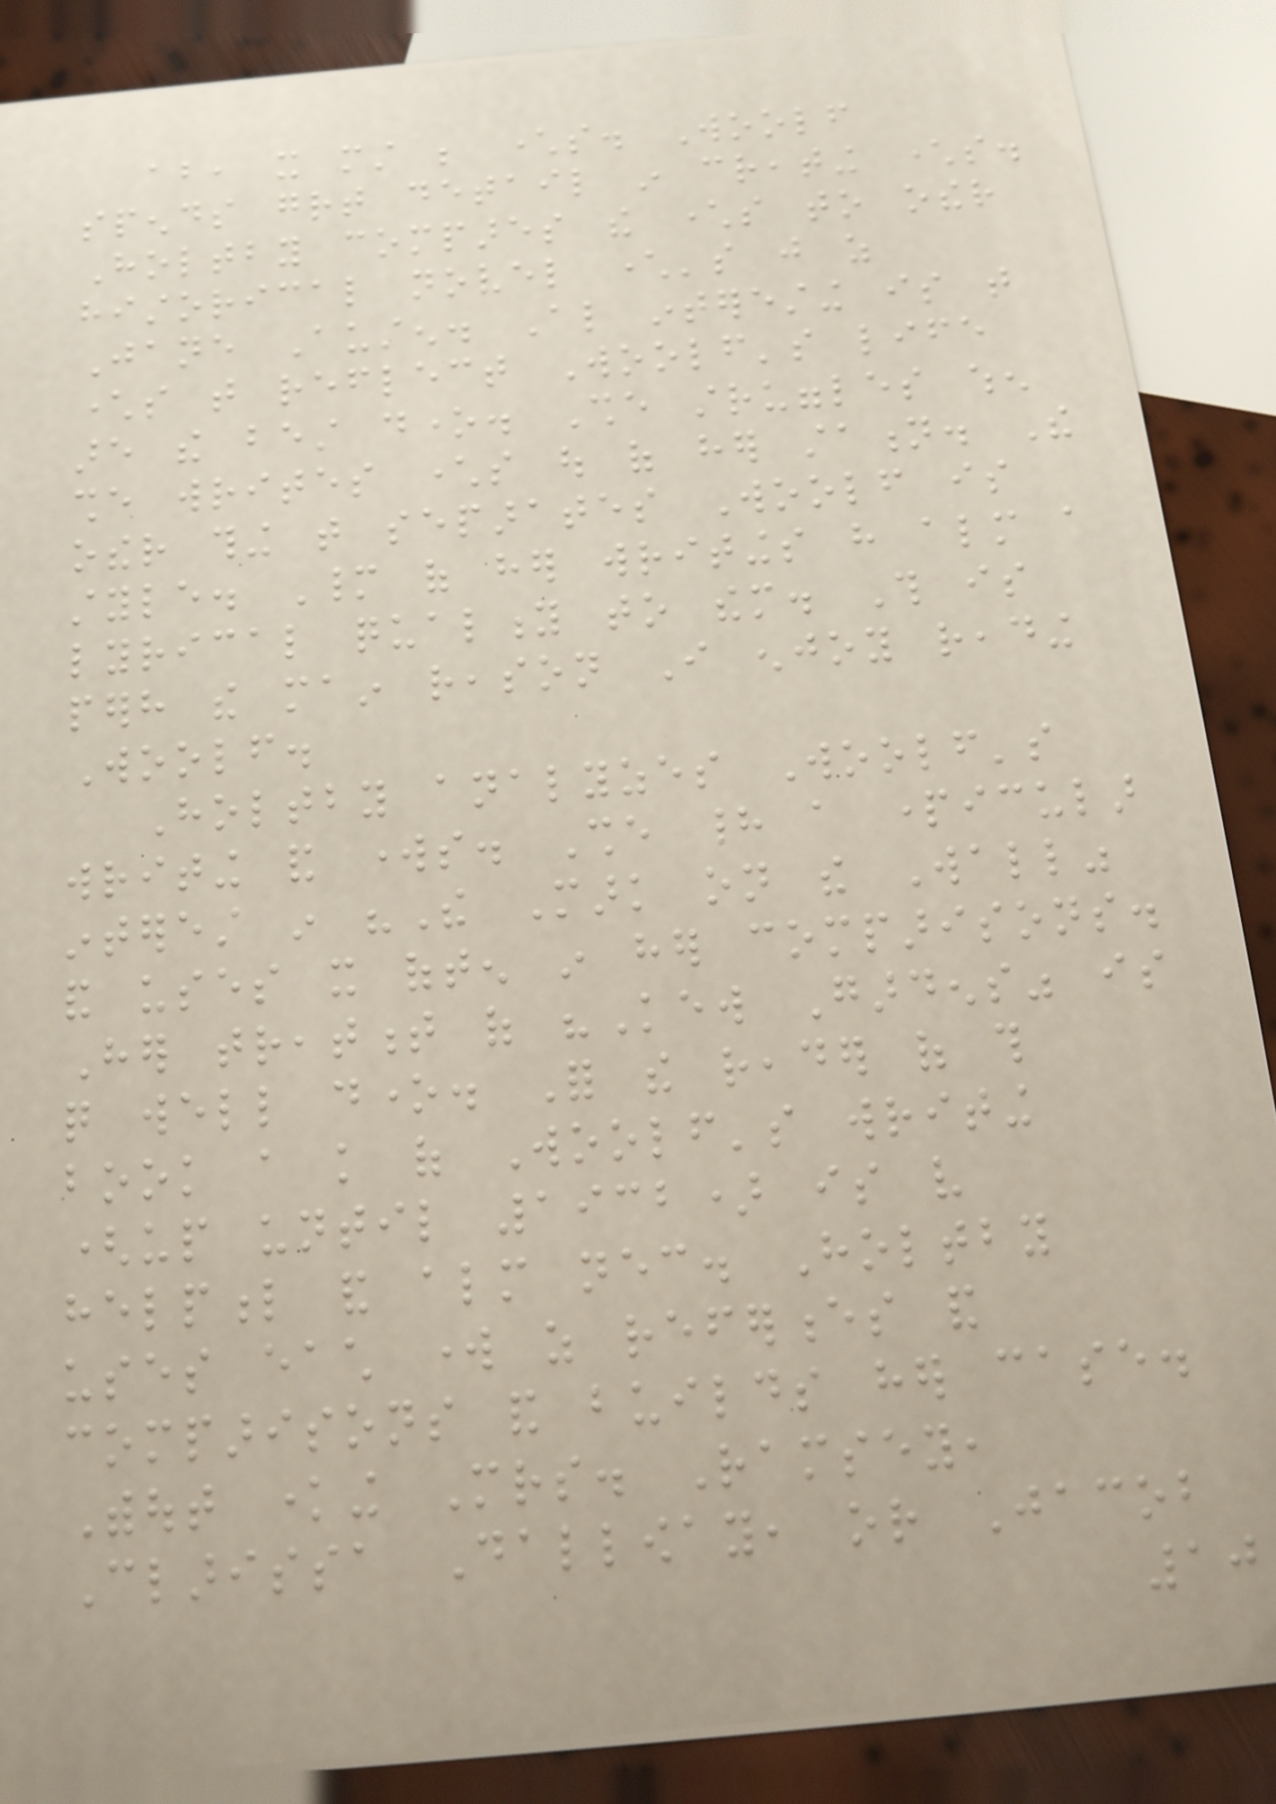about, it must be characters. Woolf
spends great detail in creating characters.
Holtby compares the characters to other
historical novel character's just as
Jane Austen. Also interesting is that
characters that reflect Woolf's life
are the best done. She struggles when
she writes characters out of her station. The
other thing that separates Woolf is
style. Many of her writings have almost a
lyrical quality to them. This is
perhaps the main reason I enjoy reading
Woolf.
Holtby analyzes Woolf's
writing and works. She had a particular
interest in "The Mark on the Wall"
and uses it often in her comparisons.
Her treatment of "Kew Gardens" is
quite well done. For the reader of this
book a knowledge of Woolf's writing
(up until 1932) is very
helpful and almost necessary. Holtby
uses each work as references and
comparisons and builds her case.
Without knowing Mrs. Ramsey,
Clarissa Dalloway, or Jacob
10
